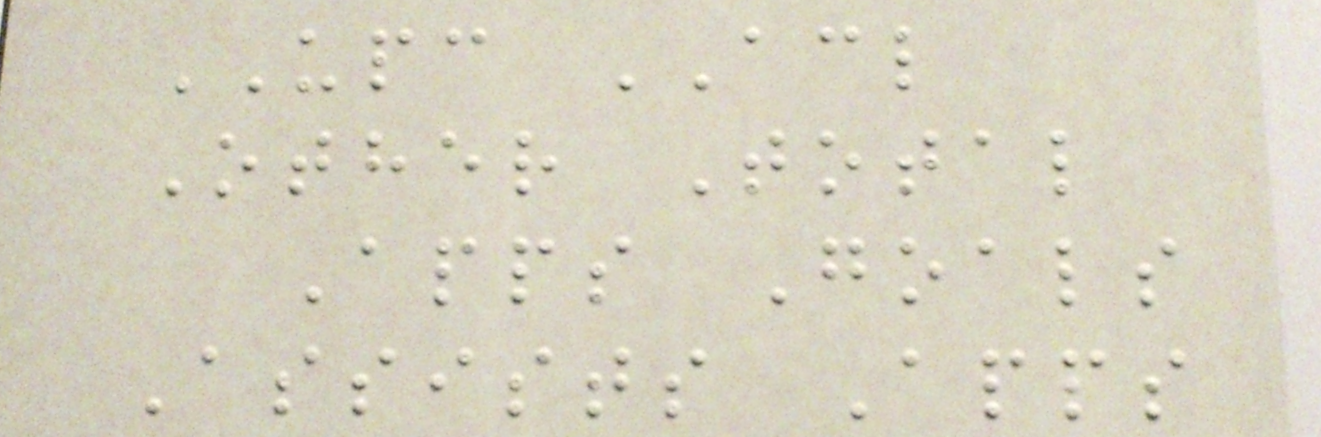UPC ACL
Other Total
Apps Goals
Assists Apps
